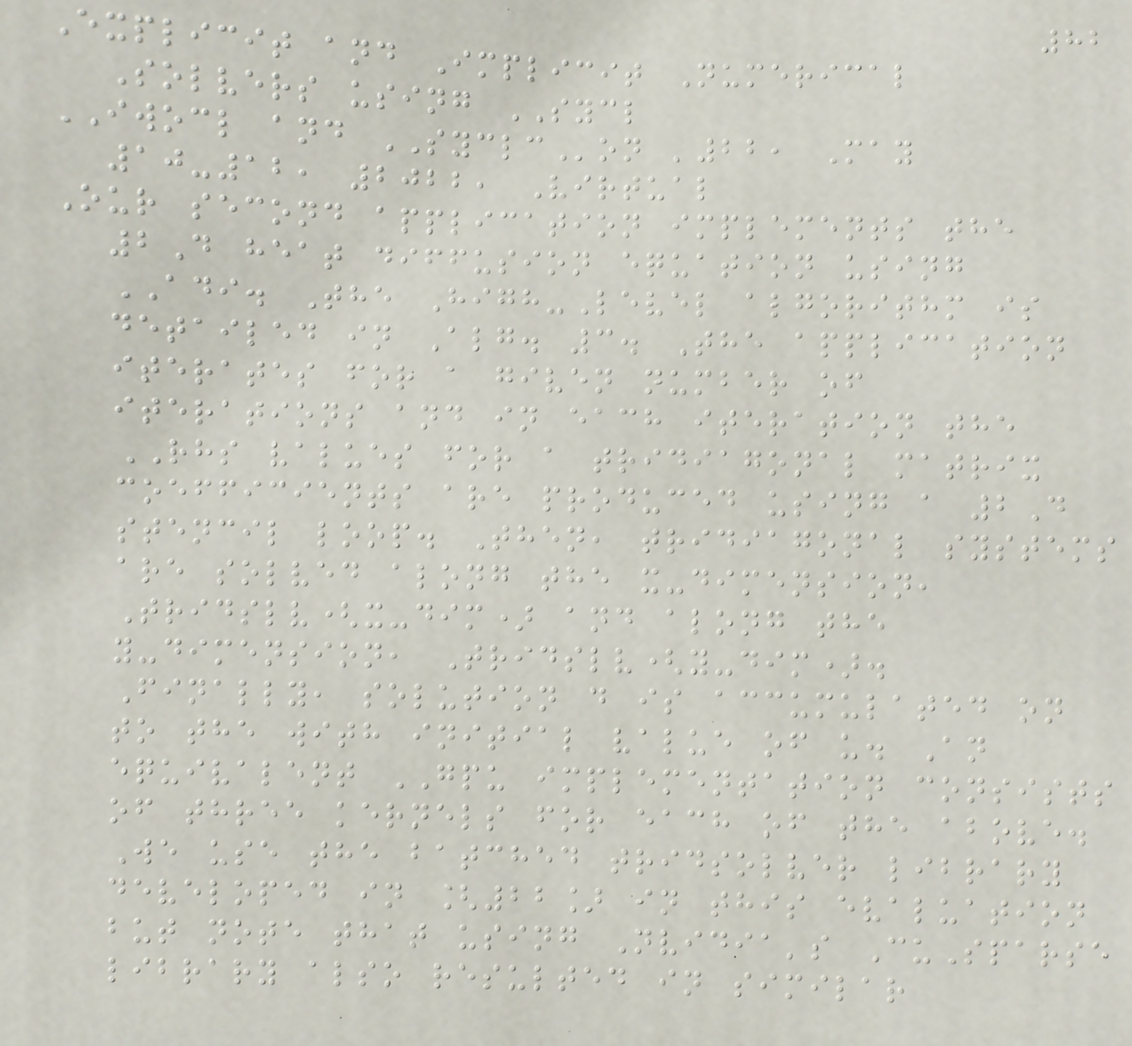82
Explicit and Implicit Numerical
Solvers using SYCL
IWOCL and SYCLCon '22, May
10-12, 2022, Virtual
Our second application implements the
2D heat diffusion equation using
ADI. The High-Level algorithm is
detailed in Alg. 3. The application
iterates for a given number of
iterations and in each iteration the
RHS values for a tridiagonal matrix
coefficients are produced using a 2D
stencil loop. Then, tridiagonal systems
are solved along the x-dimension,
Tridslv(x-dim) and along the
y-dimension, Tridslv(y-dim).
Finally, solution d is accumulated on
to the with initial value of u. An
equivalent GPU implementation consists
of three kernels for each of the above.
We use the batched tridsolver library
developed in [22] in this evaluation
but note that using Nvidia's CuSparse
library also resulted in similar
